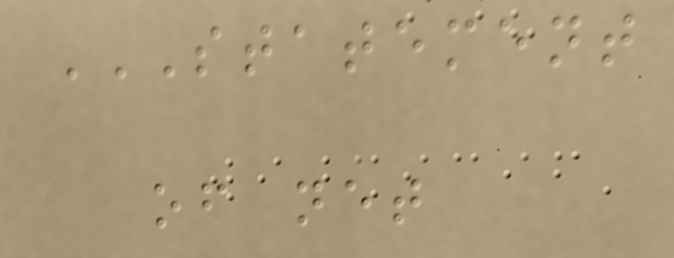STATEMENT
OF NET
